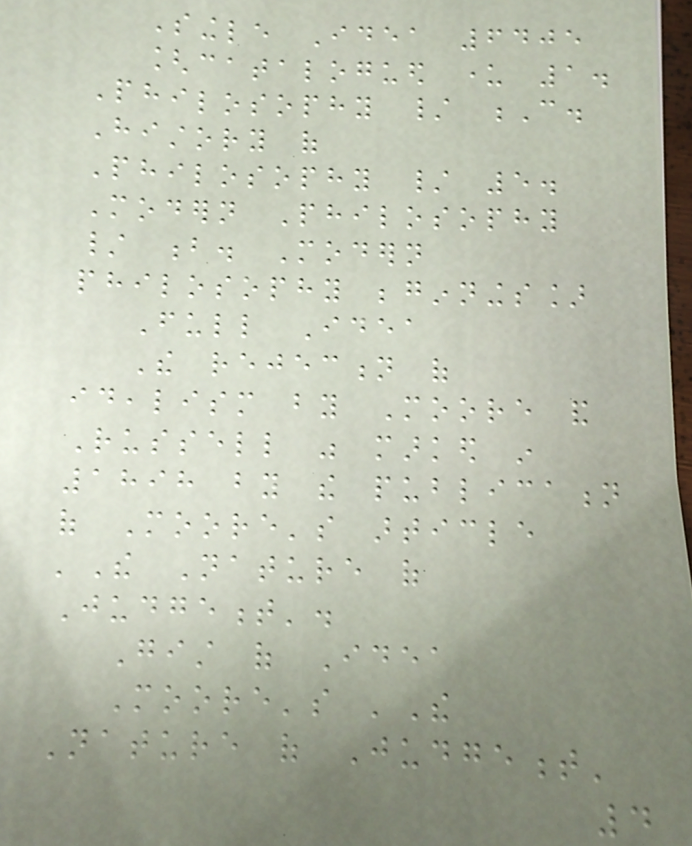Single Idea 6405
[catalogued under 1.
Philosophy / C.
History of
Philosophy / 5.
Modern Philosophy
/ b. Modern
philosophy beginnings]
Full Idea
The rejection of
idealism by Moore and
Russell was marked in
1898 by the publication
of Moore's article
'The Nature of
Judgement'.
Gist of Idea
Moore's 'The
Nature of Judgement'
4
